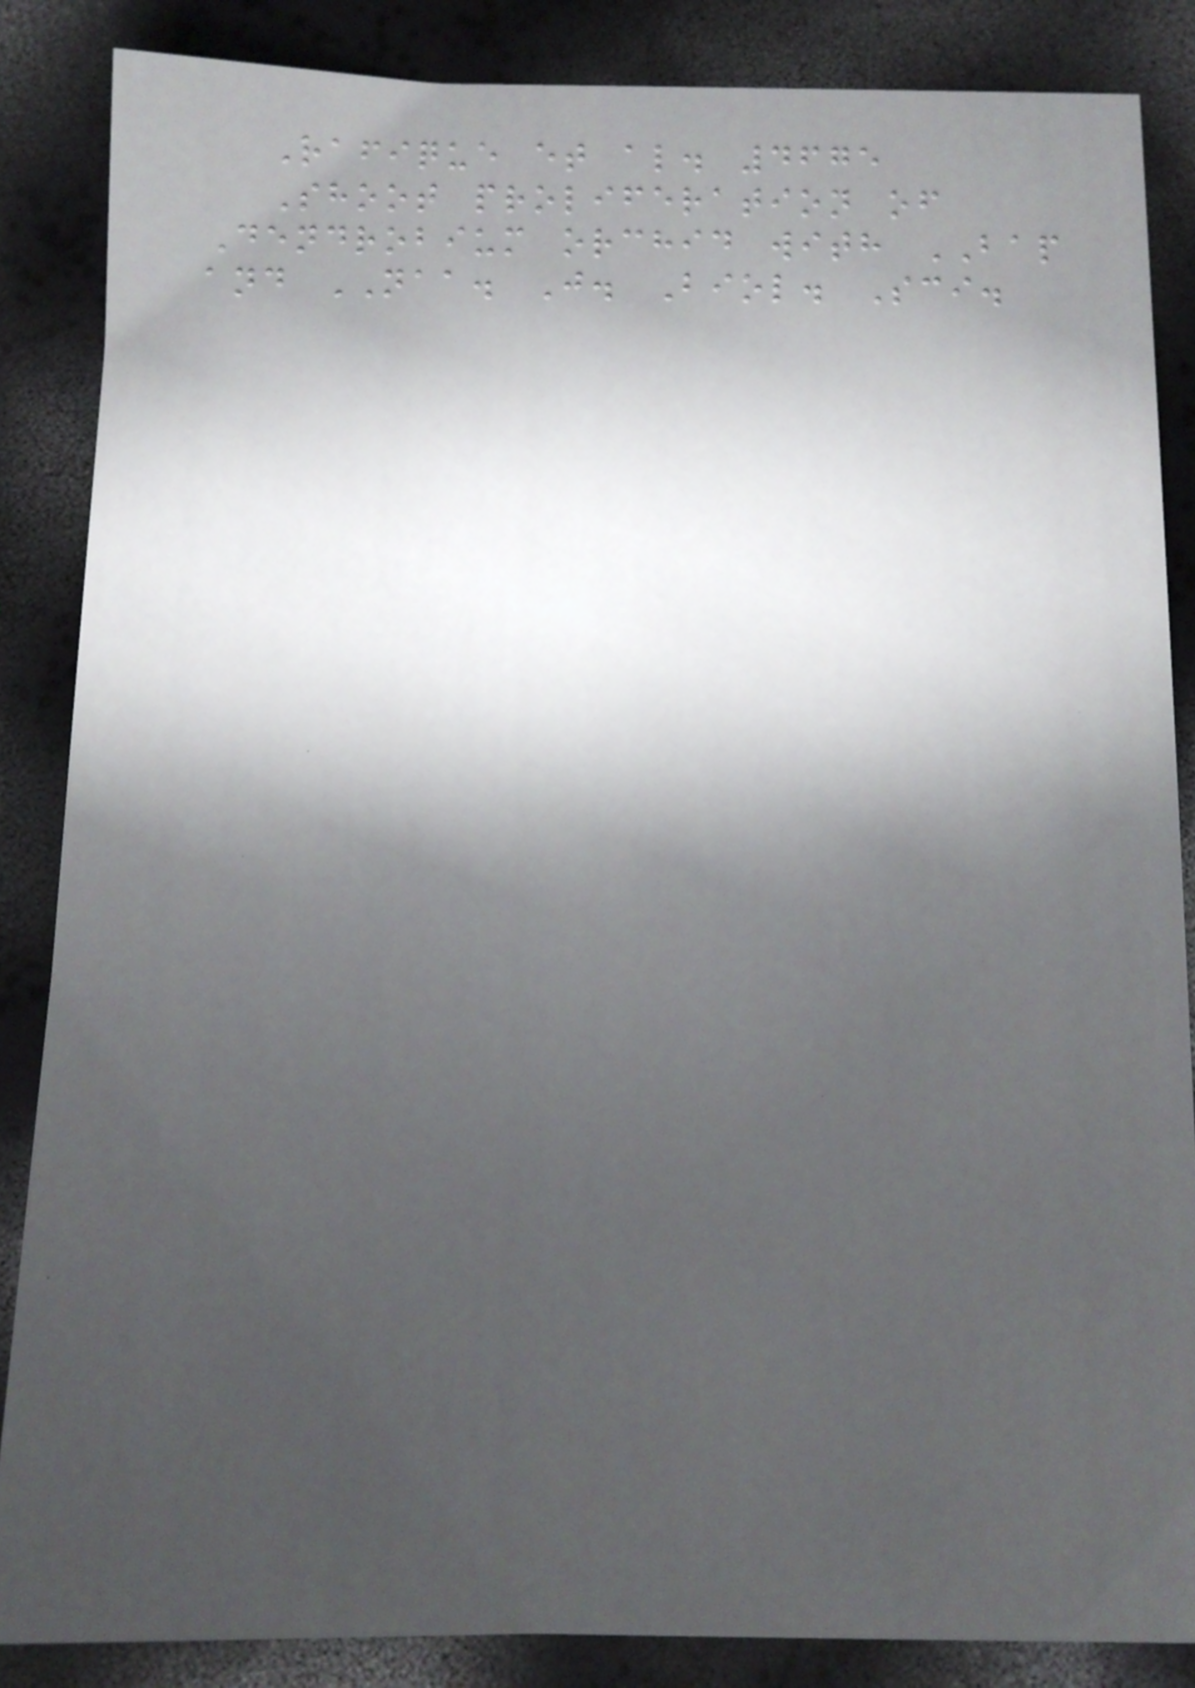Rafique et al. 4675
Shoot proliferation of
Dendrobium orchid with BAP
and NAA. J. Biol. Sci.
